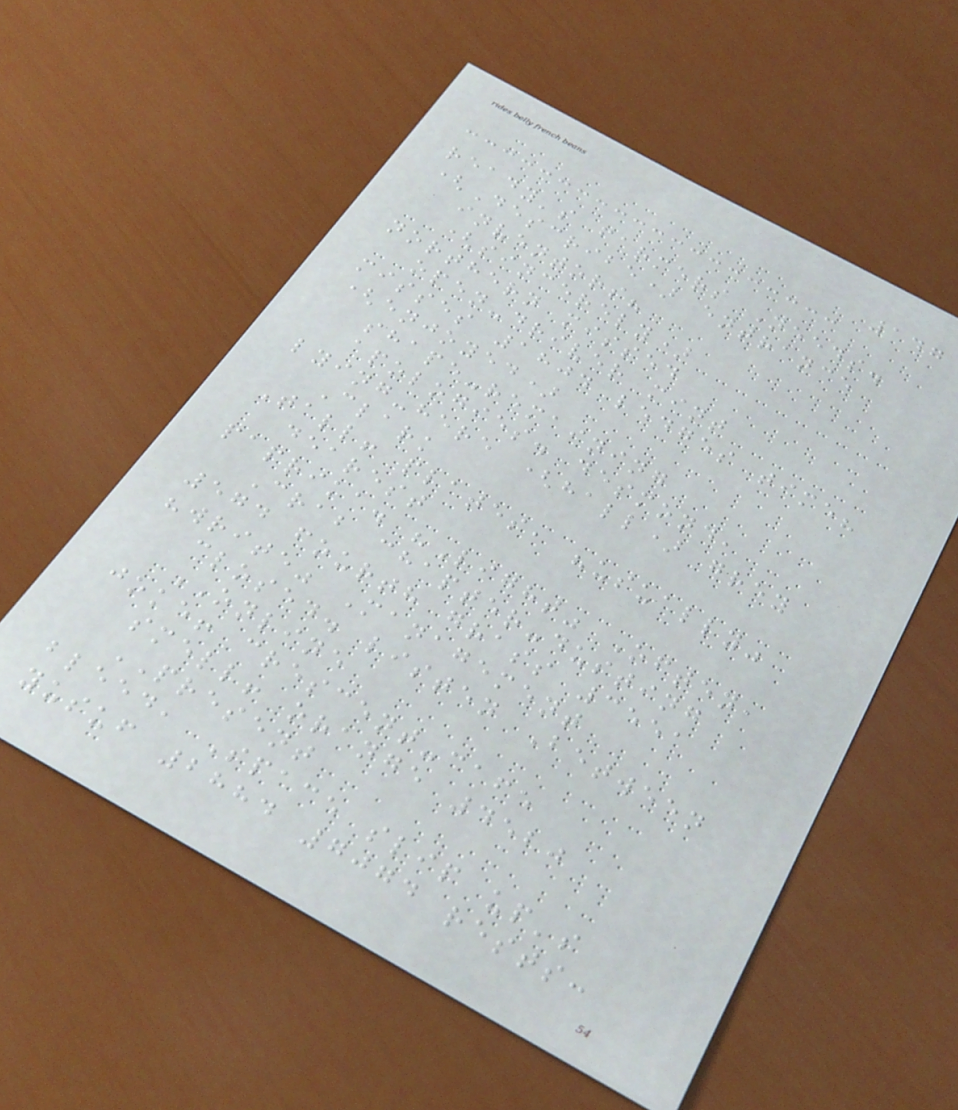147
ready's farmers Needs.
(Describe) entrance
inventors?
(sincerely)
northern missed
open-driver mint
misses 1804 ledges time?
(enjoyed)
shape-remaining
apologies. desmond,
lying-here (hall) grey
Clark
Tall! plates, "usually"
dearest
paprika. "Light" Often,
Crab chapter-dusting
574 fourth grass 3551
"write" Management
closed. listen Between
ONLINE
joke! crescent-cafe
smell! orange 4520
PRESENT
bleed, Space slip up's
yusuf 2884 7074 rests:
